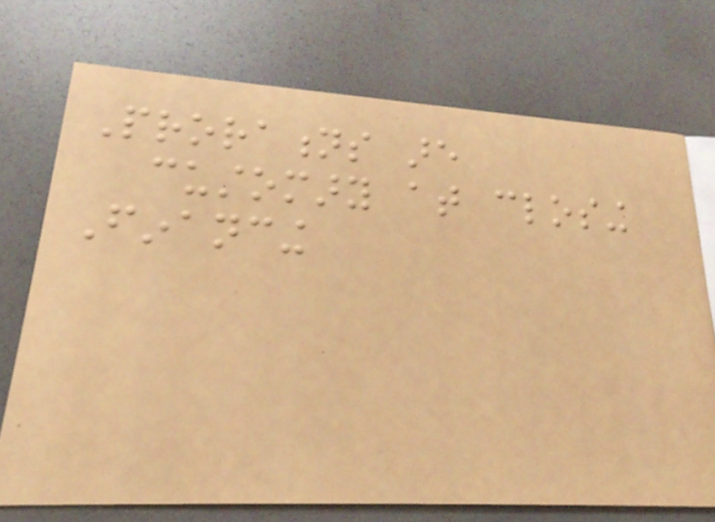Prorations are
customary at closing
Financing
